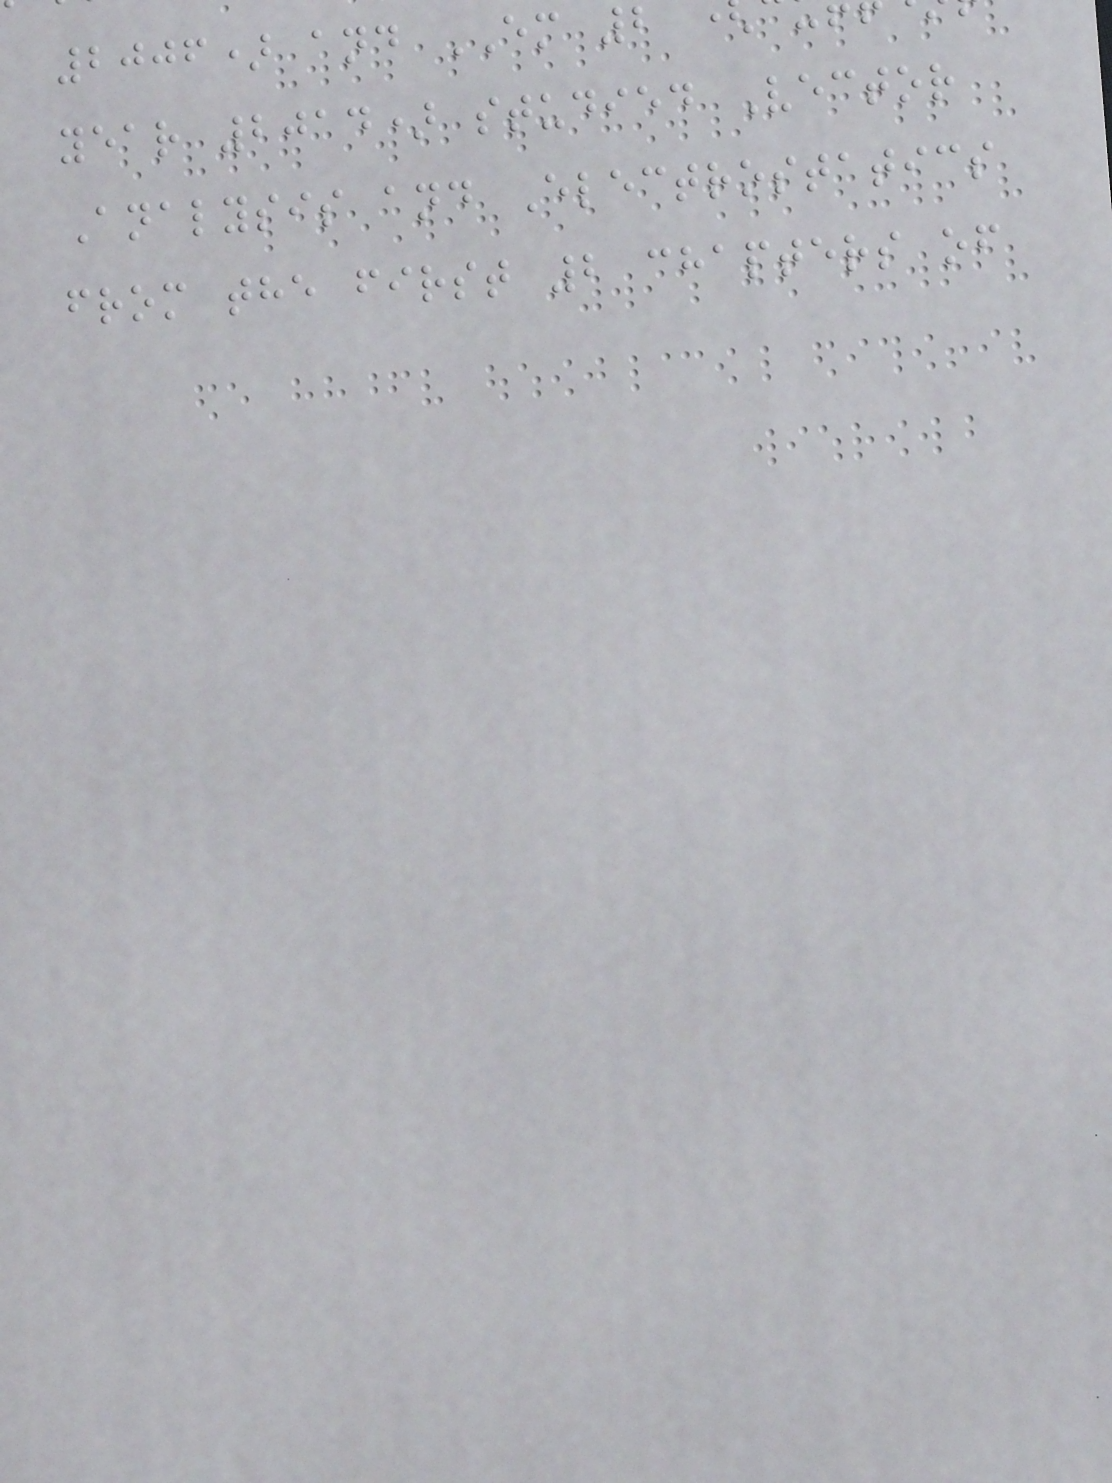2006) and EM 2
year 2014) studied Vector
Analysis and Electrostatics
from the first 2 chapters of
